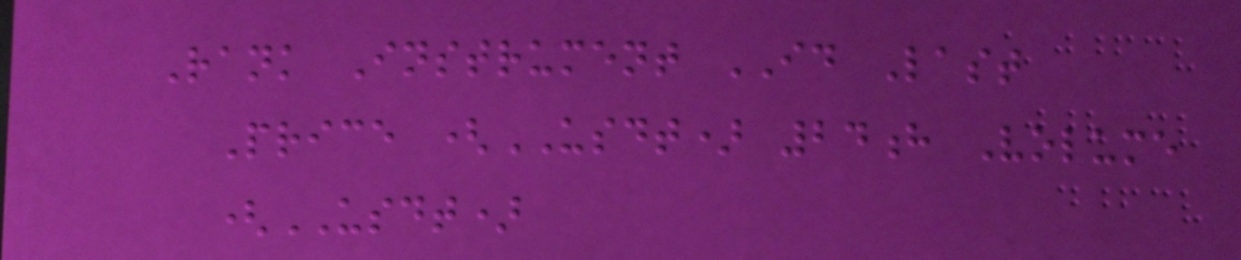Rank Instrument ID Last
Price (USDT) 24h Volume
(USDT)
